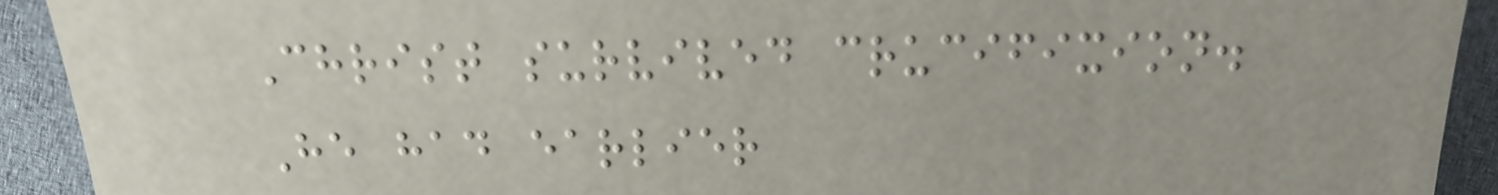Christ survived crucifixion.
He had earlier
